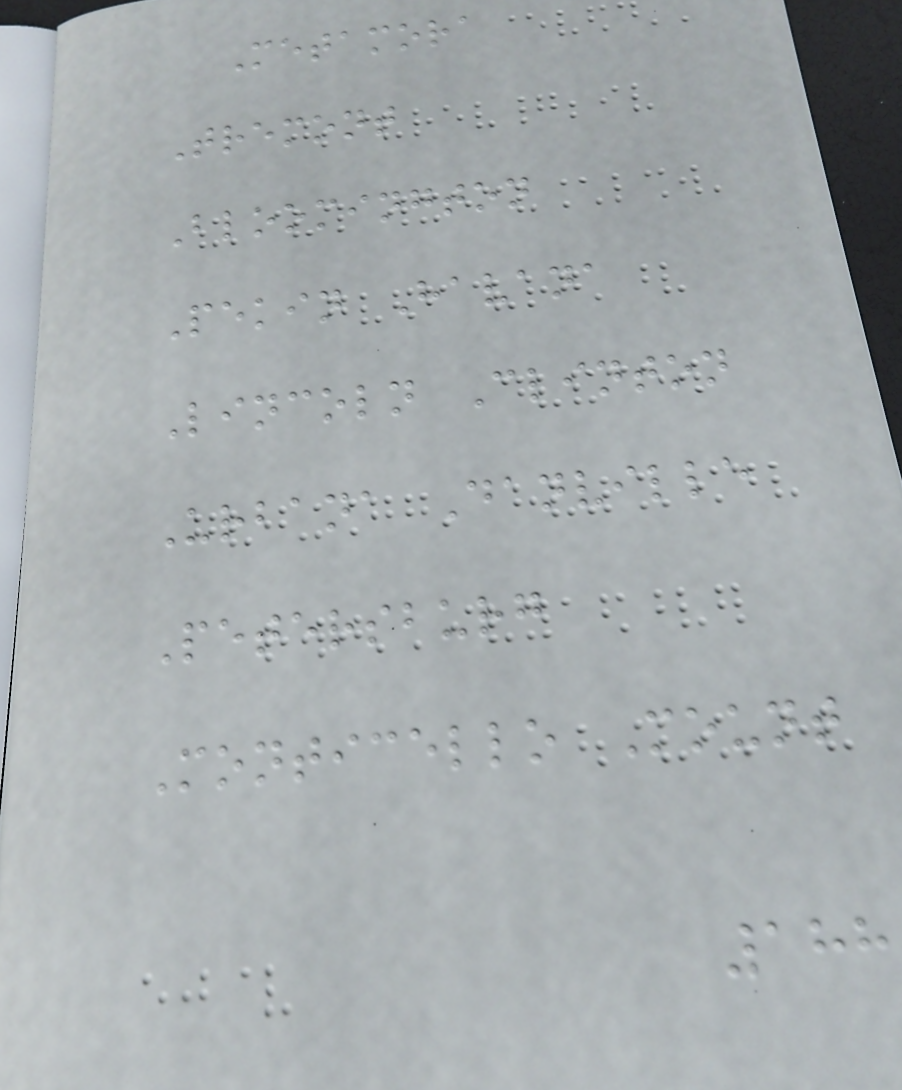Metamora
Tremont
Bloomington
Pekin Havana
Lincoln Clinton
Urbana Danville
Petersburg
Monticello Mount
188
